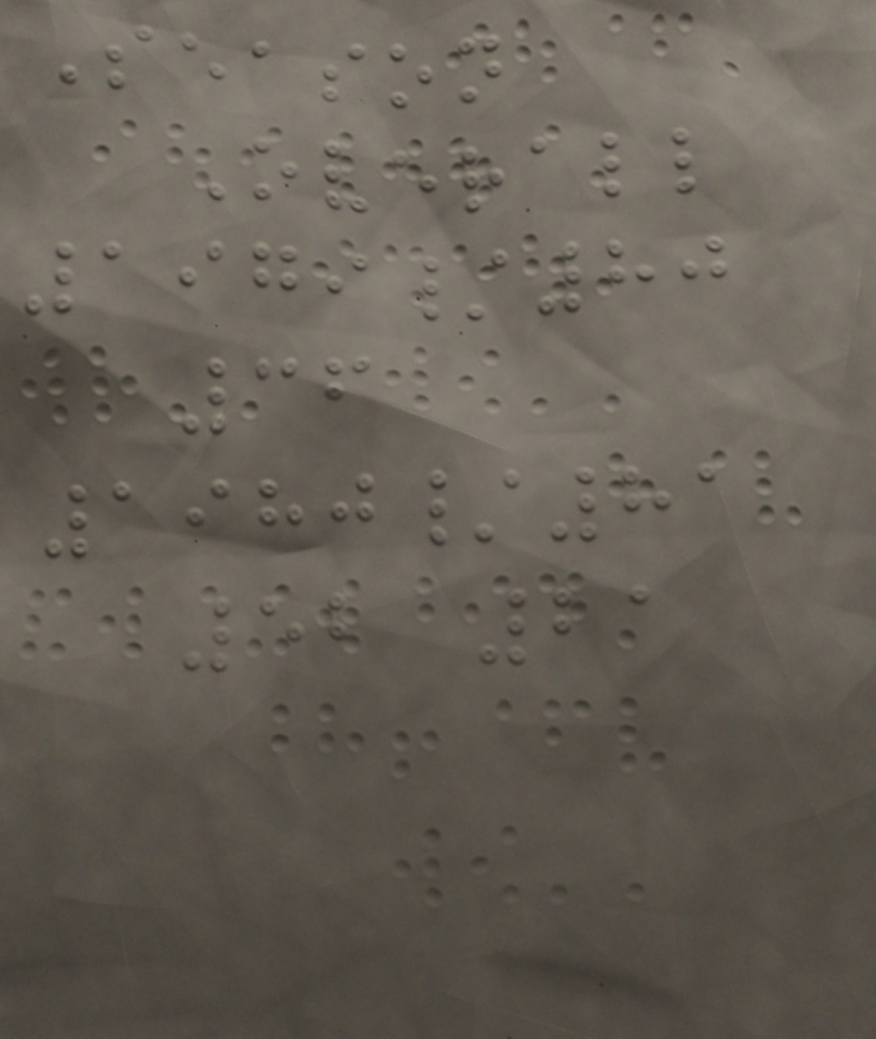Season
Overall
1979/80
36
1980/81
52 21
